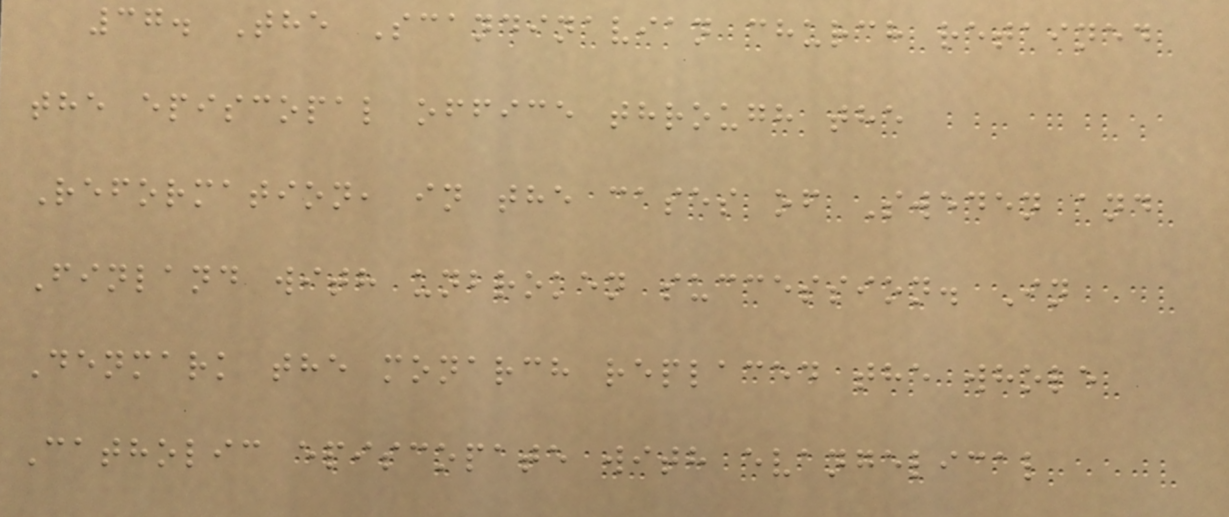37. The Scandinavian church retained
the episcopal office through the
Reformation, in the cases of Sweden and
Finland with unbroken succession. In
Denmark the monarch replaced the whole
Catholic episcopate with evangelical
